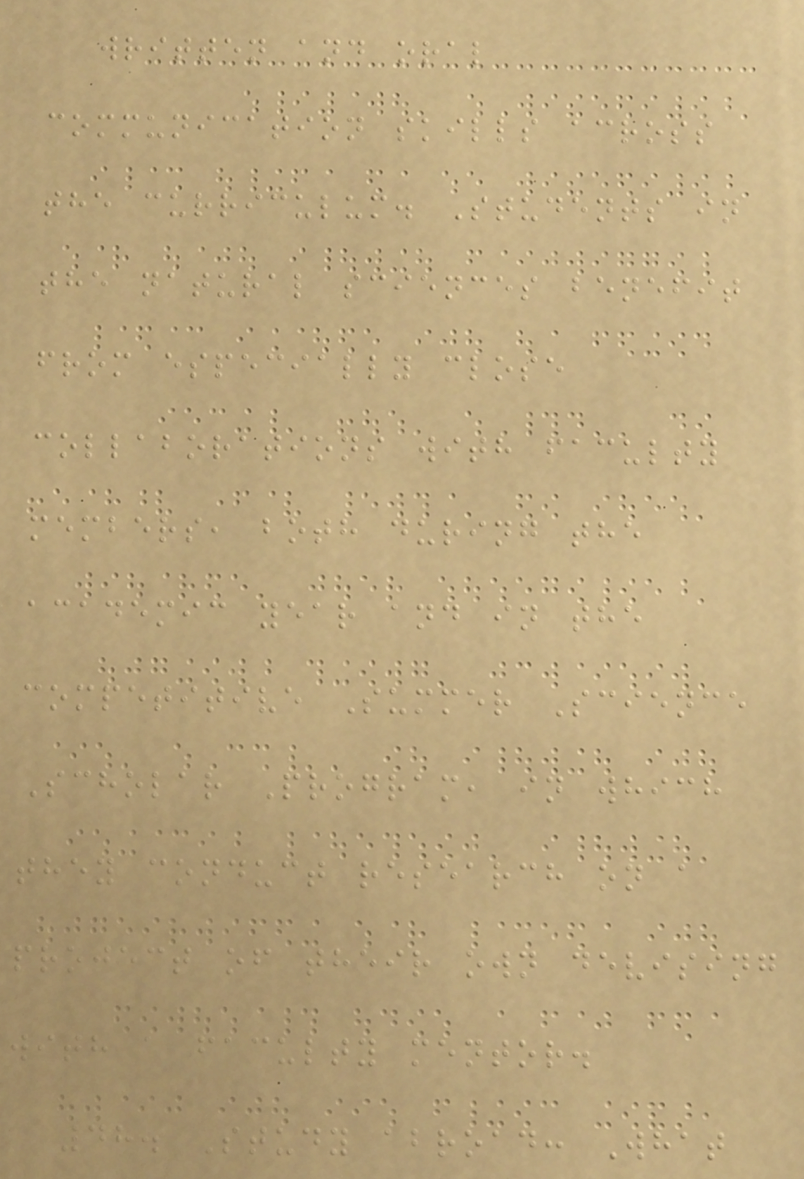written and oral
communication skills across
the curriculum. Students in
the natural sciences benefit
from especially close
collaborations with faculty
members, both during the
academic year and in the
competitive Summer Science
Scholar Program, in which
they conduct research on a
project of their own devising
with a faculty mentor.
48. Study abroad: What
